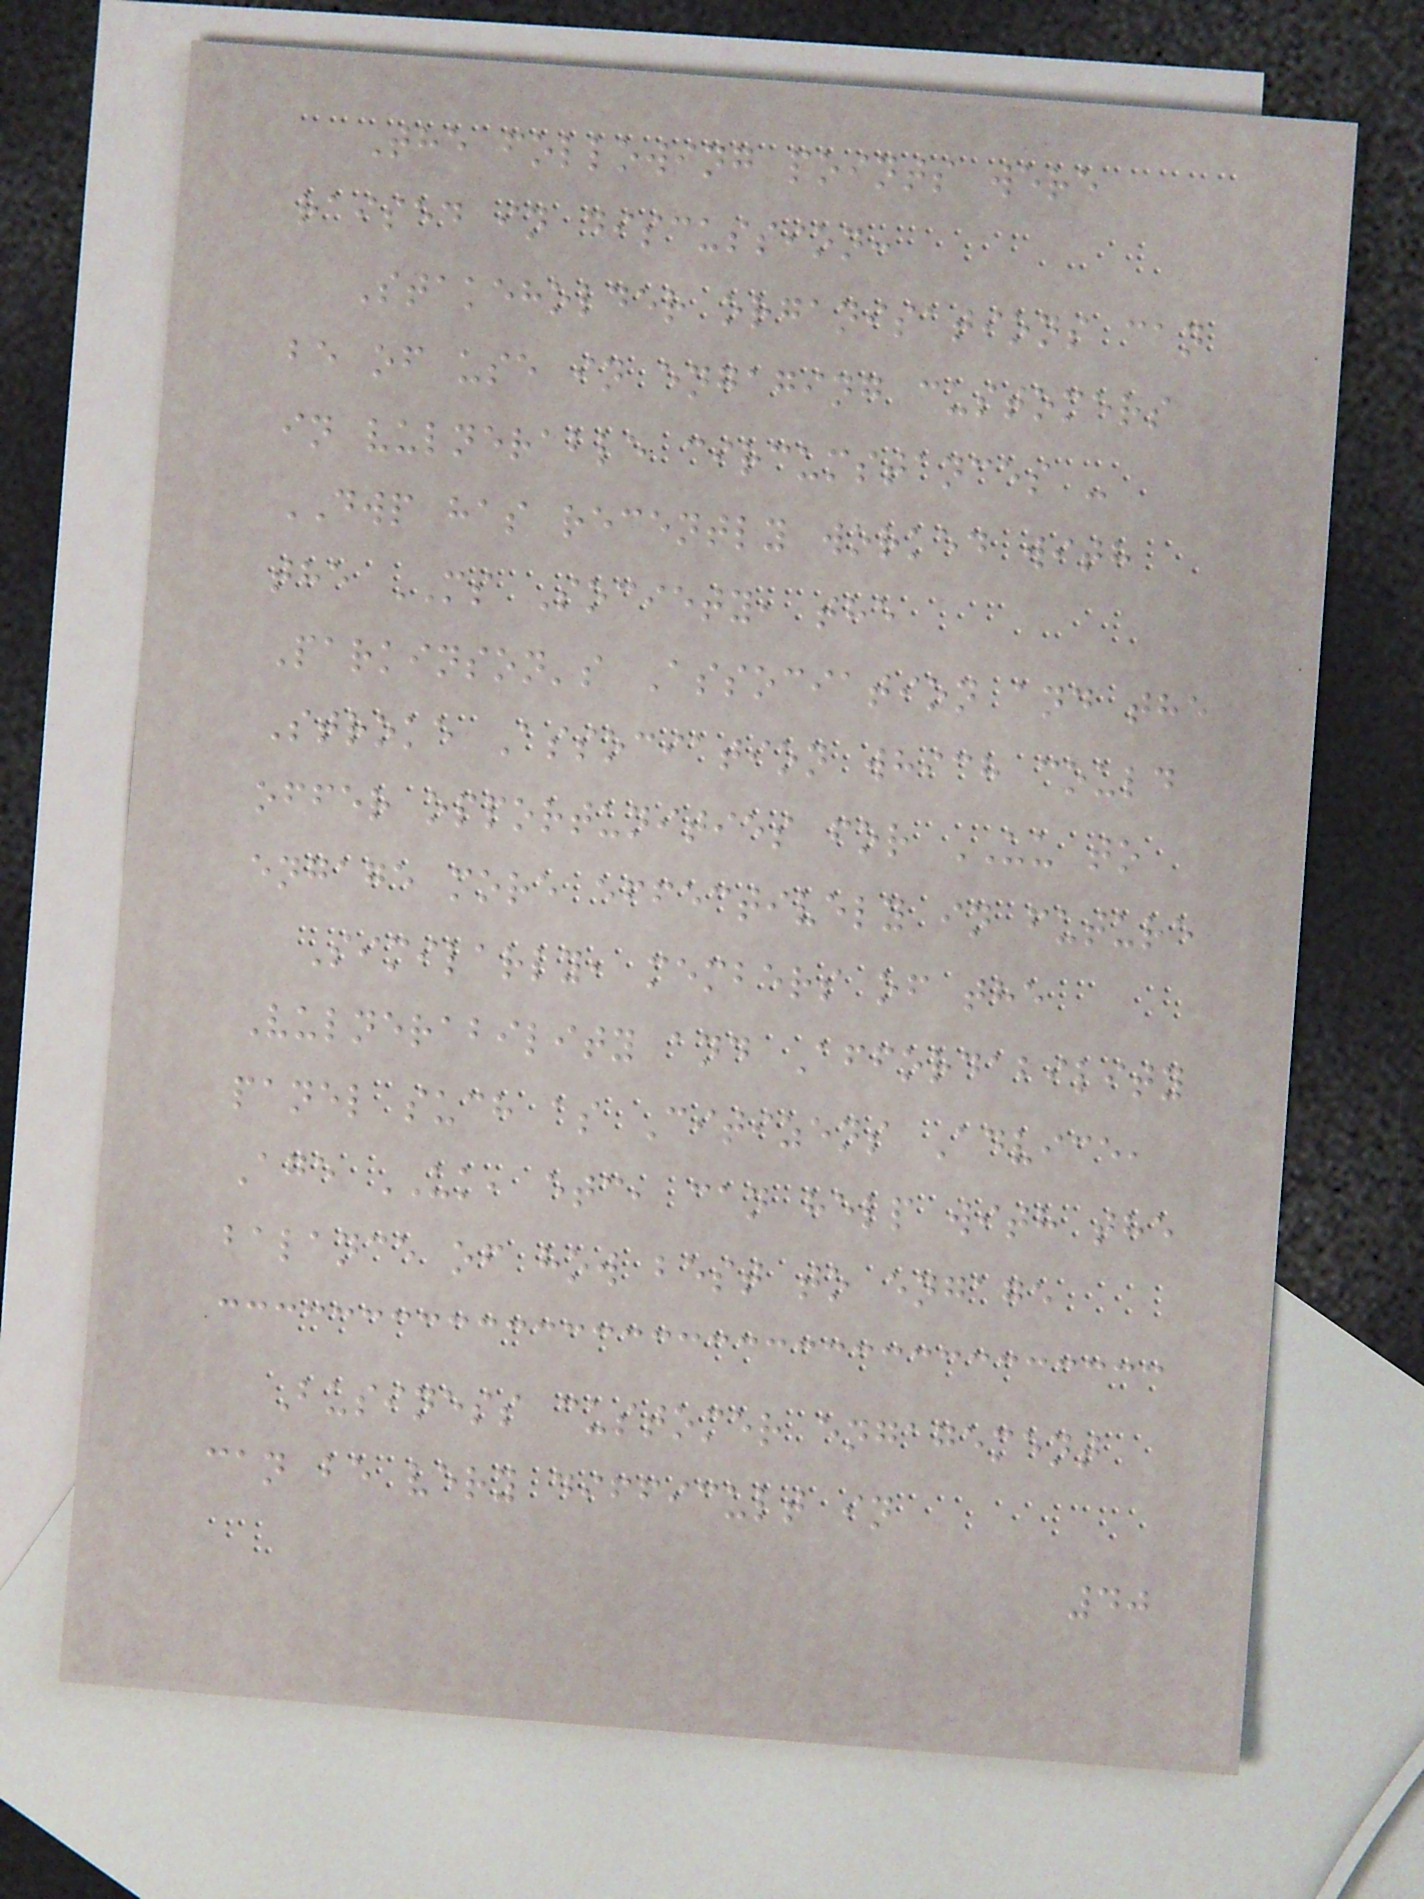The following points were
raised in discussion:
Stakeholder organisations can
be of use in engaging customers
in vulnerable circumstances -
DWP has recently worked with
the MS Society, the
Parkinson's Association and the
Stroke Association which could
offer opportunities for UU to
engage more effectively in future
Similarly, members of the
Vulnerability and Affordability
panel such as Citizens Advice,
Age UK, etc, can help with the
balance of how best to engage
Business customer engagement
can be very difficult in
40
